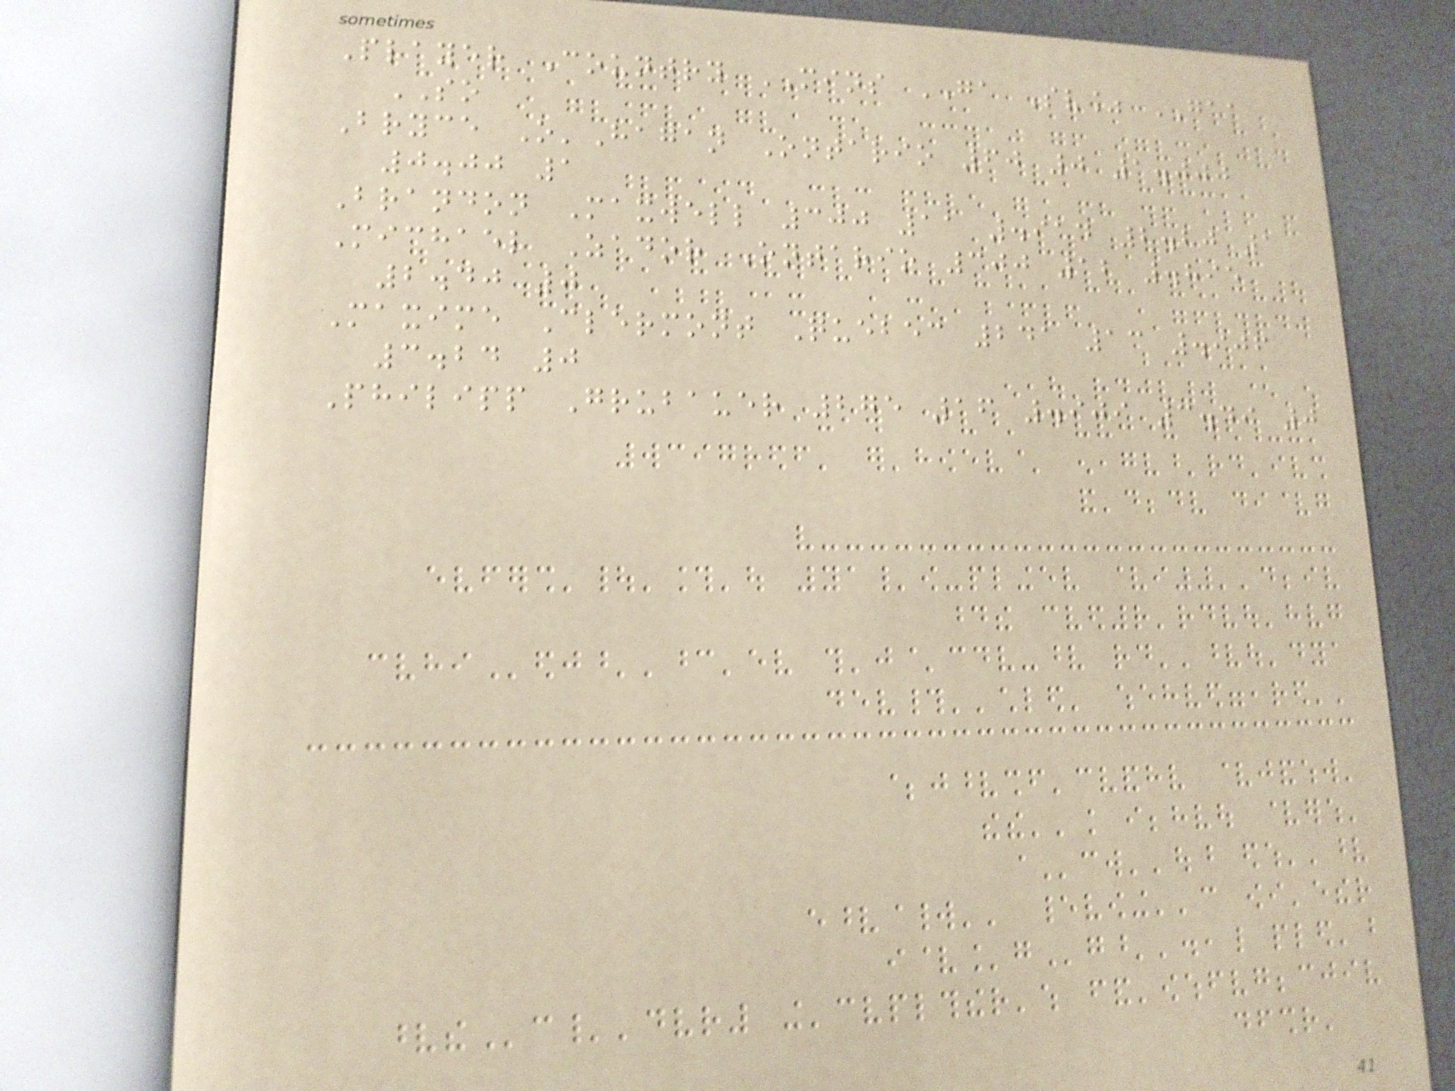Player Country MINS GA Sv% GAA
SO
Bryce O'Hagan Ontario 60 0 1.000
0.00 1
Brandon Maxwell 300 11 .914 2.20 1
Michael Zador Ontario 300 12 .895
2.40 0
Maxime Clermont Quebec 241 13 .906
3.24 0
Philipp Grubauer 275 16 .909 3.49 0
